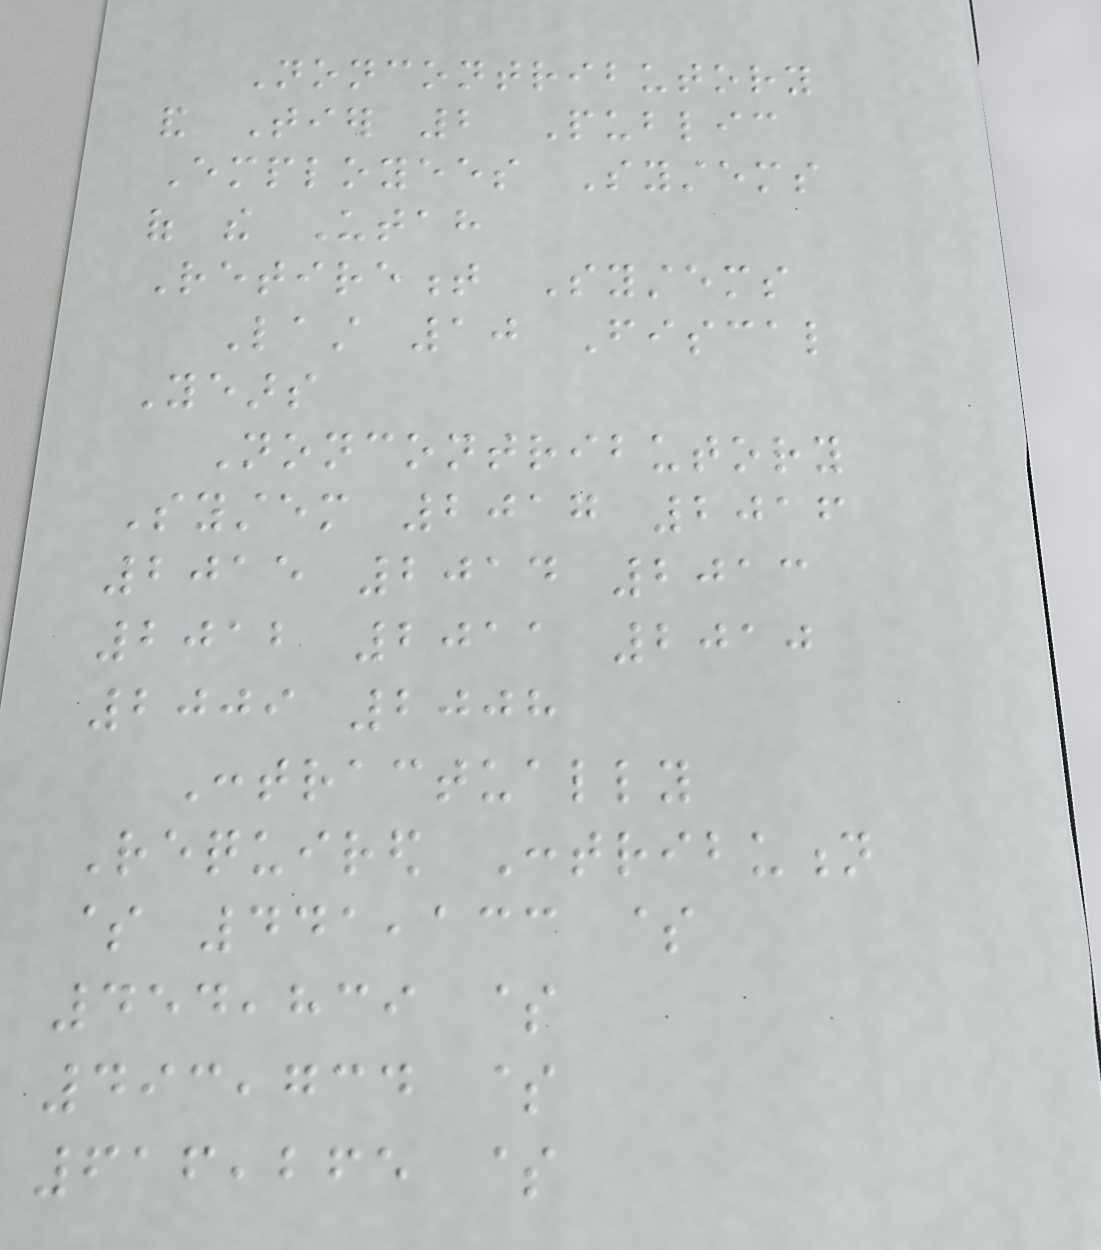Noncontributory
and Tier 2 Public
Employees Systems
of the Utah
Retirement Systems
Last 10 Fiscal
Years
Noncontributory
System 2017 2016
2015 2014 2013
2012 2011 2010
2009 2008
Contractually
Required Contribution
$ 441,133 $
454,839 $
493,734 $
616,265 $
